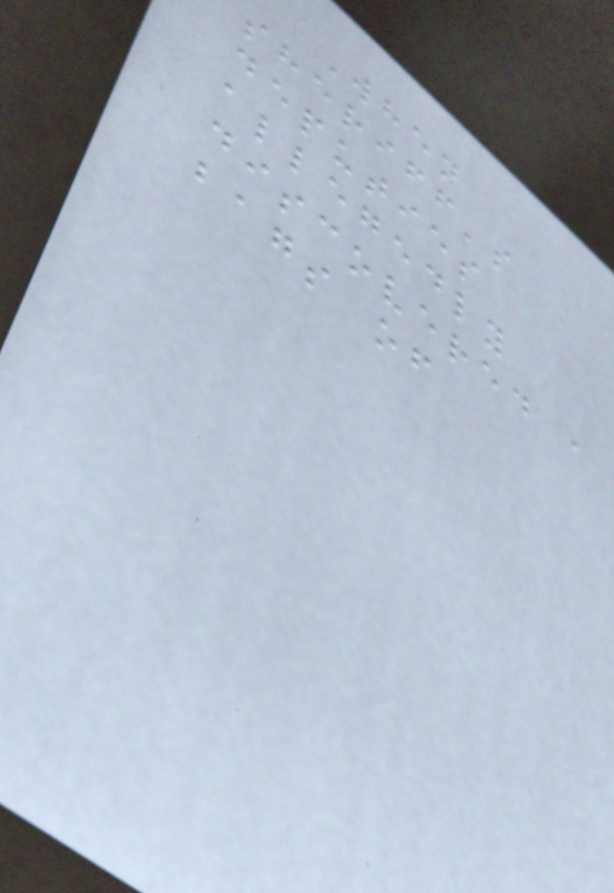When
sheriff's
deputies
allegedly
discovered a
bags of
